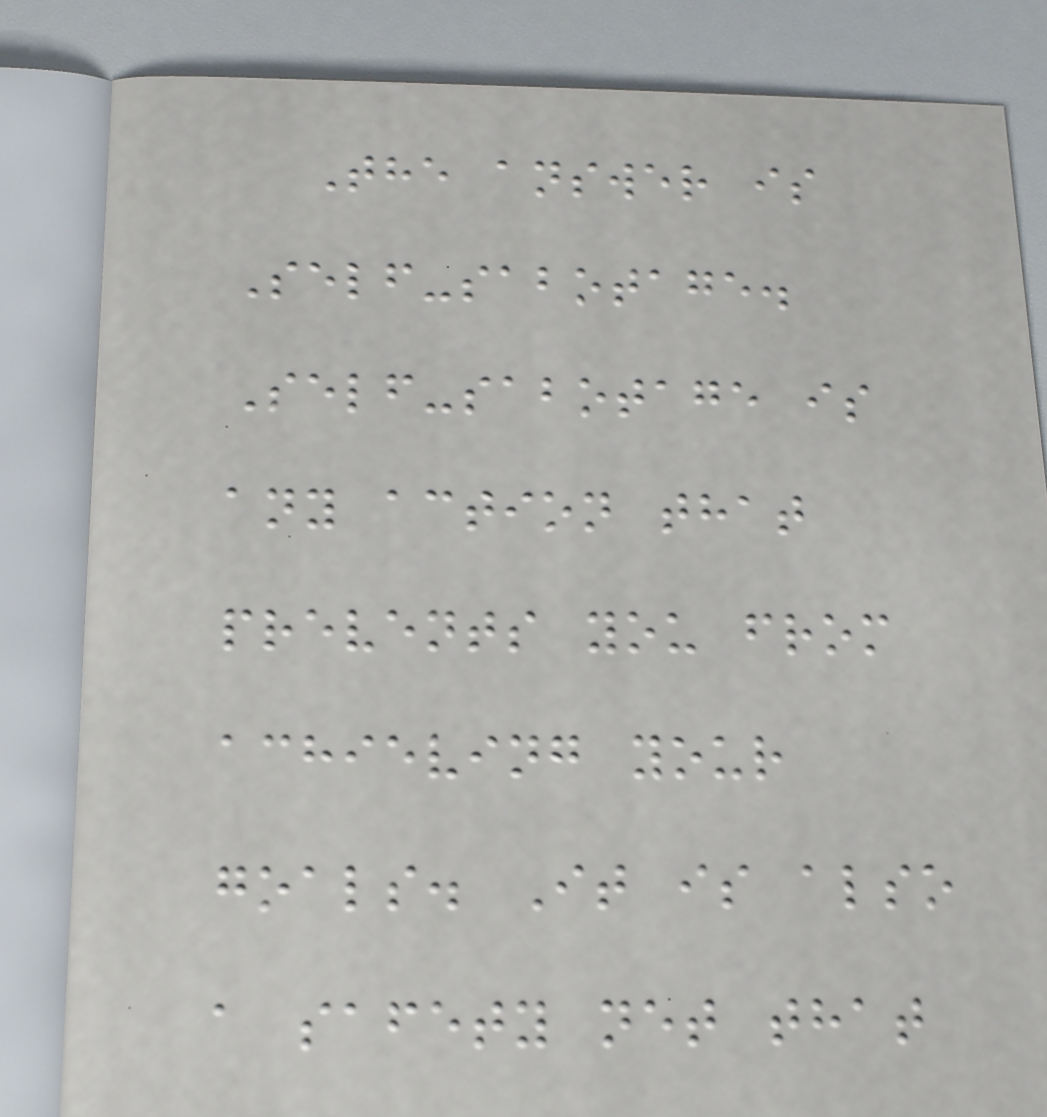The answer is
Self-sabotage.
Self-sabotage is
any action that
prevents you from
achieving your
goals. It is also
a safety net that
